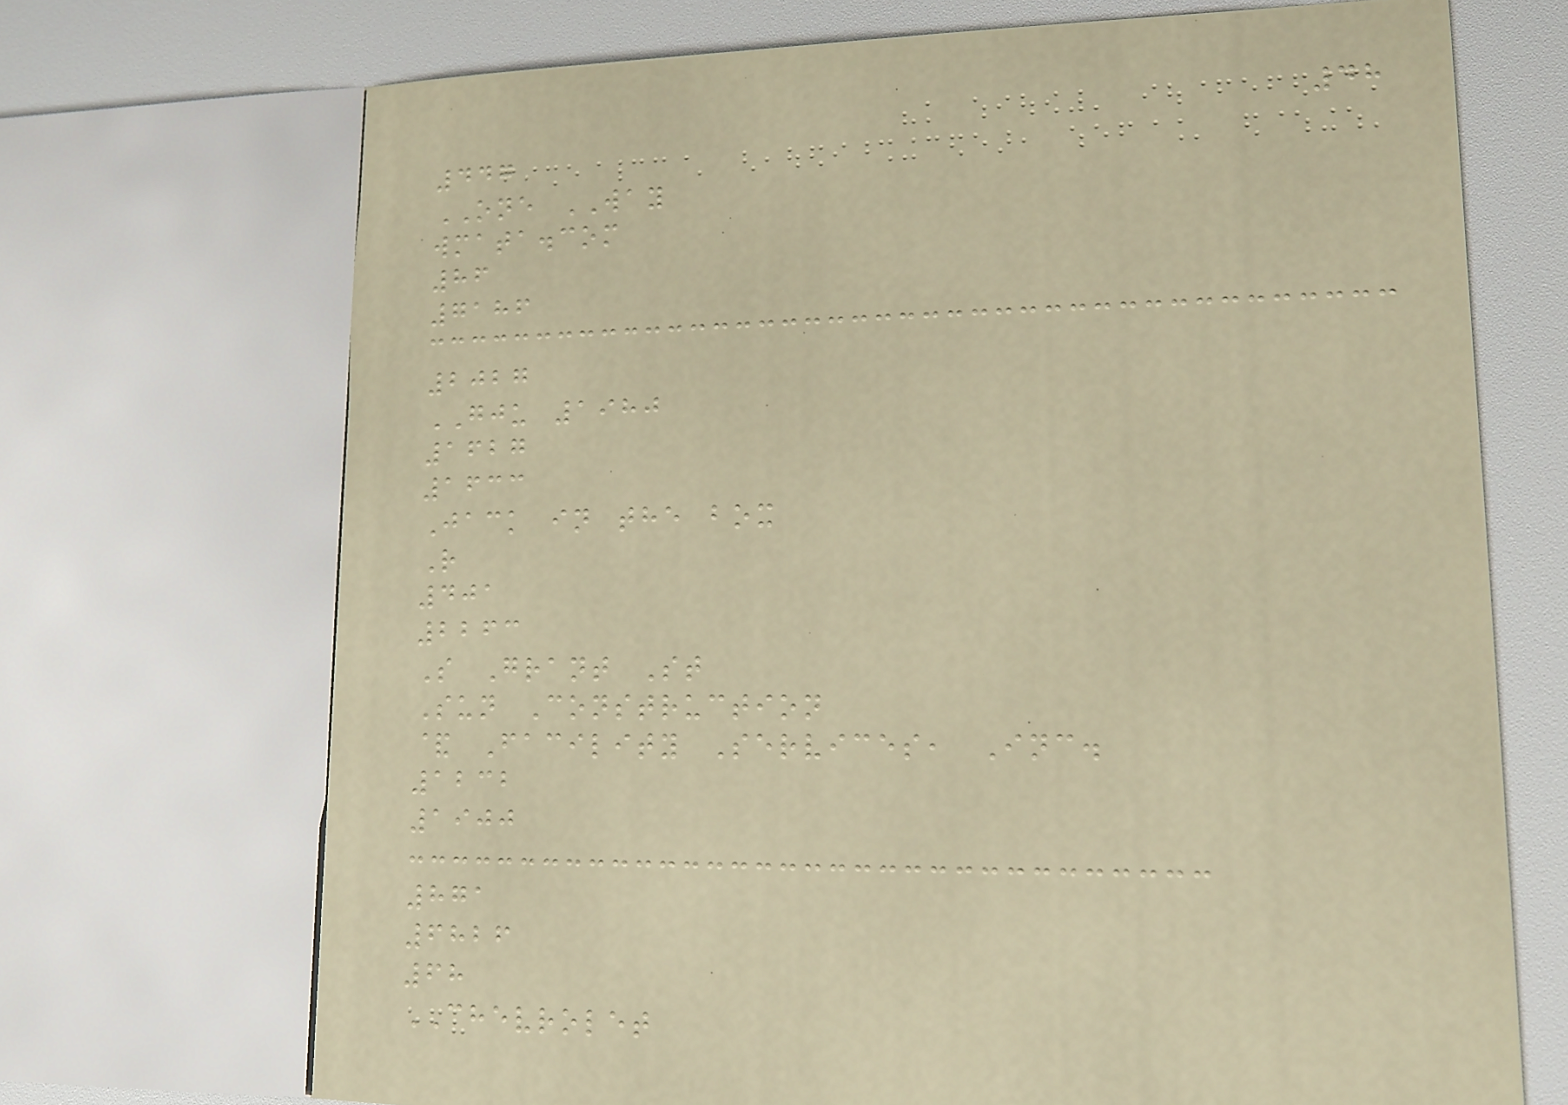48
447
ONE WAY
wmata.com
86
7186
2027
GJU 1980
1627
1633
Jack in the box
R
401
2263
S Grant St
Sun Construction
& Facility Services, Inc.
1232
1900
871
6826
68
CHEVROLET
